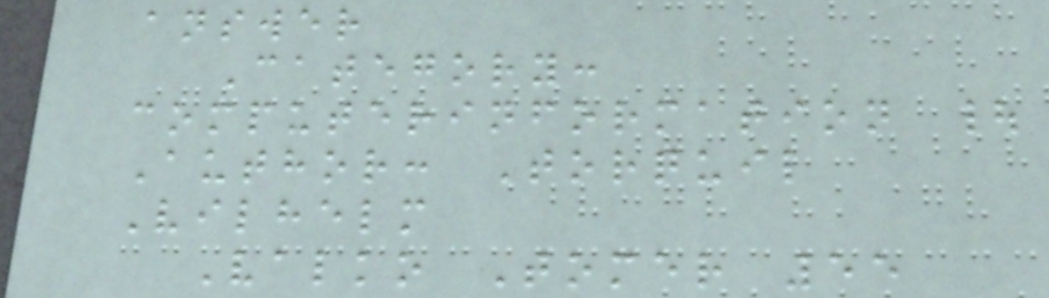answer
Category:
computerinformation |
Author: Torquil
Vilhelm
Valko Tomer 55
